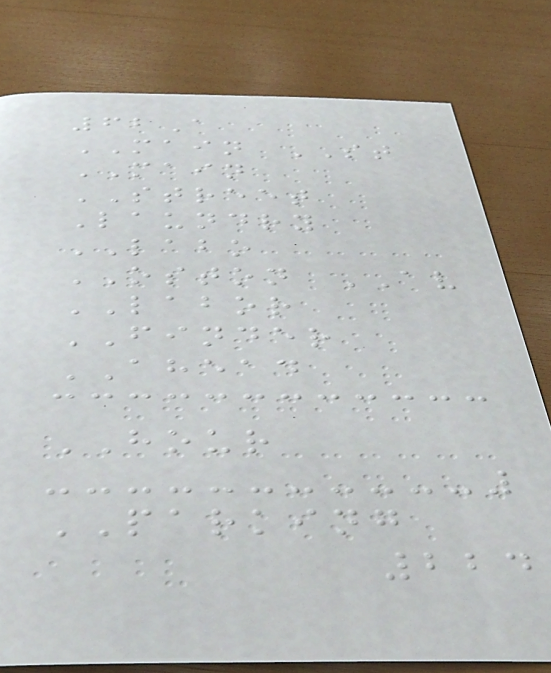62A
MAIN ST
MAIN
STREET
Laundry
LABO
OSTON AV
LABOR
FINDER
AHEAD
HOUR
PARKING
224
